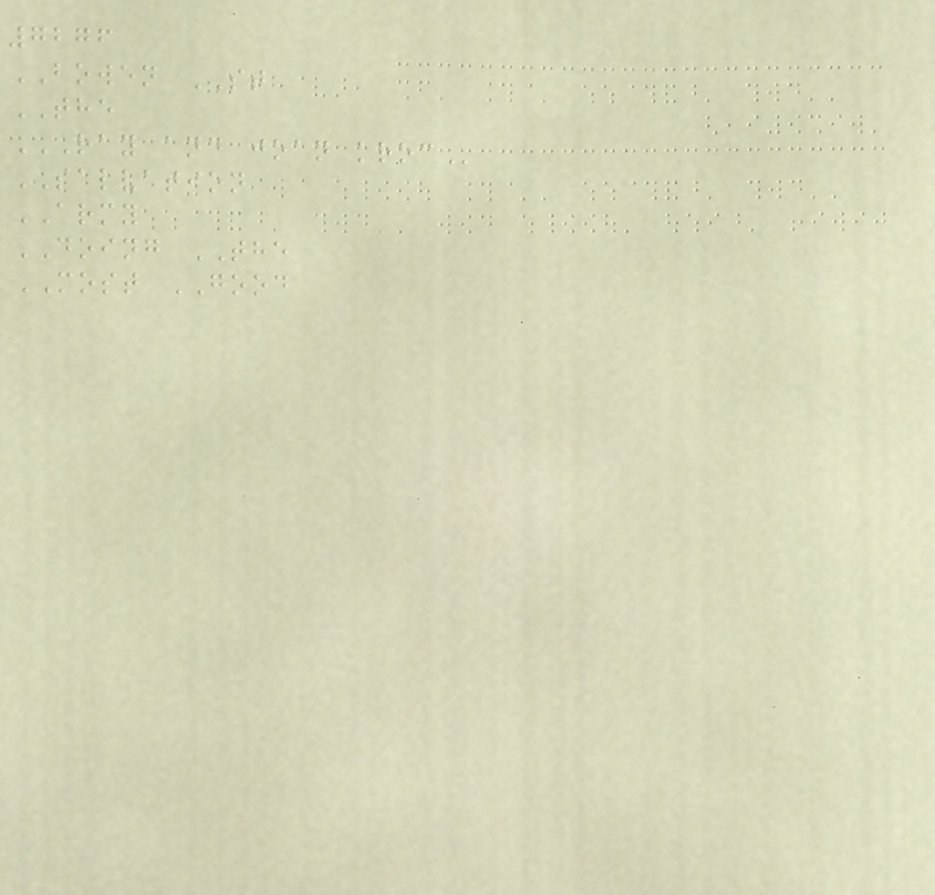7276
BOWEN ST
THE
RAY AND JOAN KROC
SALVATION
ARMY
DOING THE
MOST GOOD
